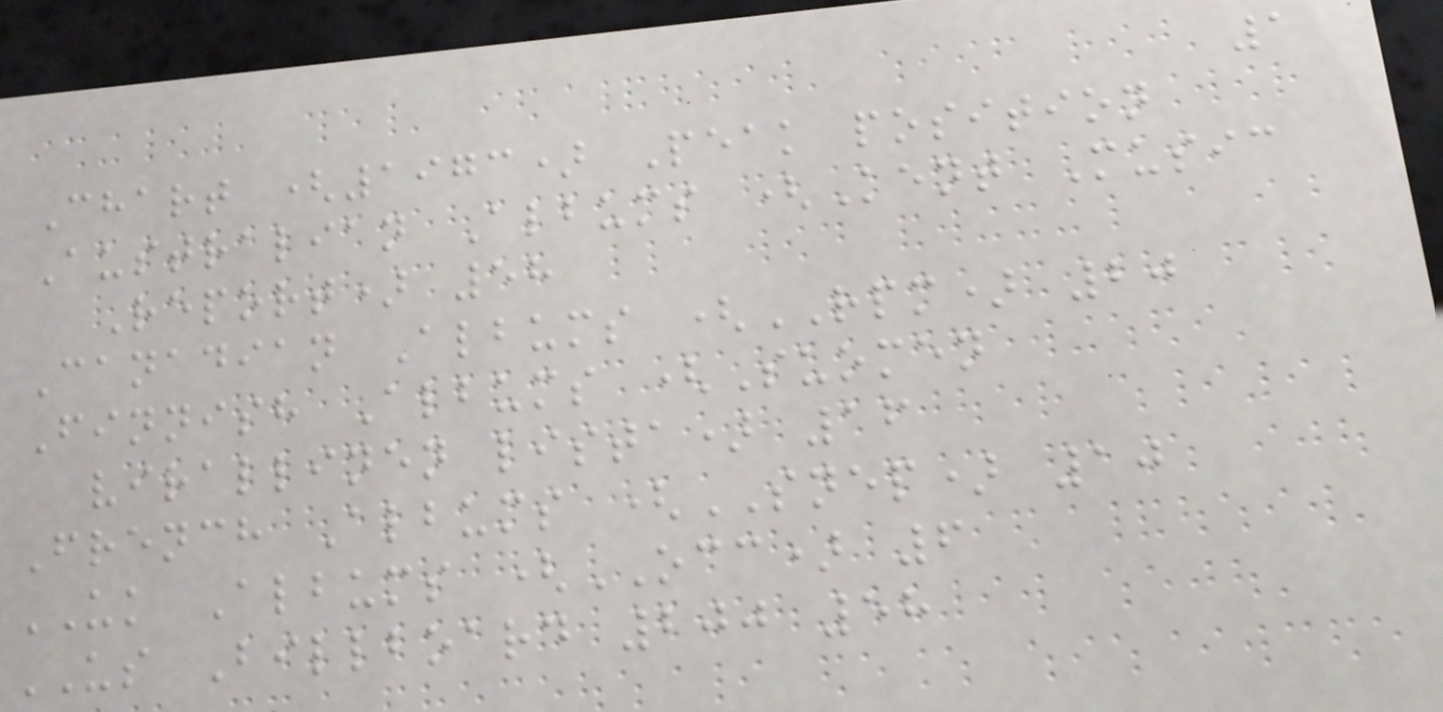1
Chart (1973) Peak position
Australian Albums (Kent Music
Report) 58
Canadian Albums (RPM) 20
Finnish Albums (Suomen
virallinen lista) 16
French Albums (SNEP) 10
UK Albums (OCC) 6
US Billboard 200 58
